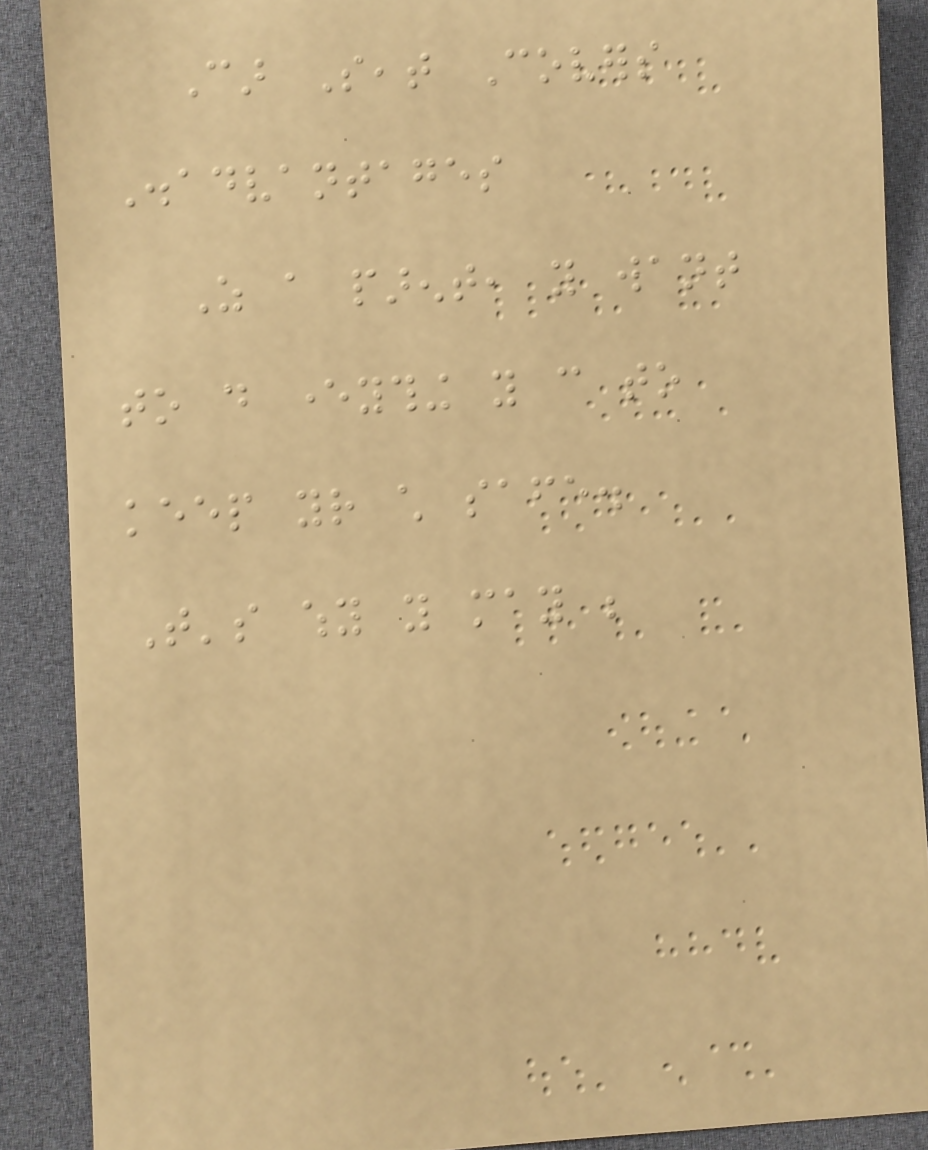Car Seat Covers
Disadvantages
As a parent, you want
to do everything you can to
keep your child safe.
That's why you may be
